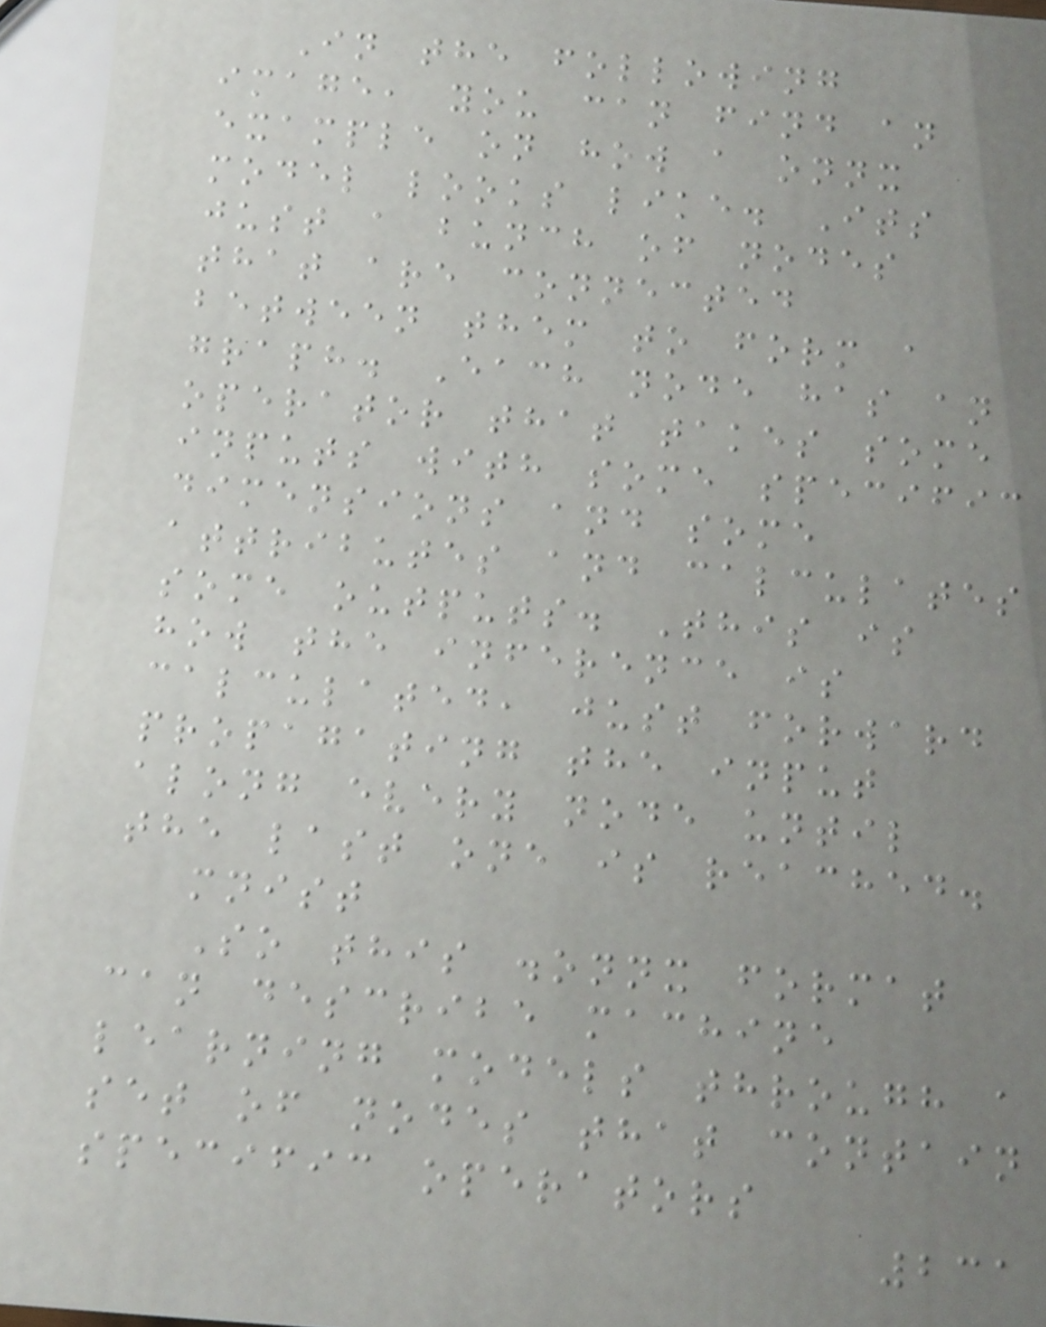In the following
image, you can find an
example on how a onnx
model looks like. Its
just a bunch of nodes
that are connected
between them to form a
graph. Each node has an
operator that takes some
inputs with some specific
dimensions and some
attributes and calculates
some outputs. This is
how the inference is
calculated, just forward
propagating the input
along every node until
the last one is reached.
mnist
So this .onnx format
can describe machine
learning models through a
set of nodes that contain
specific operators
231
